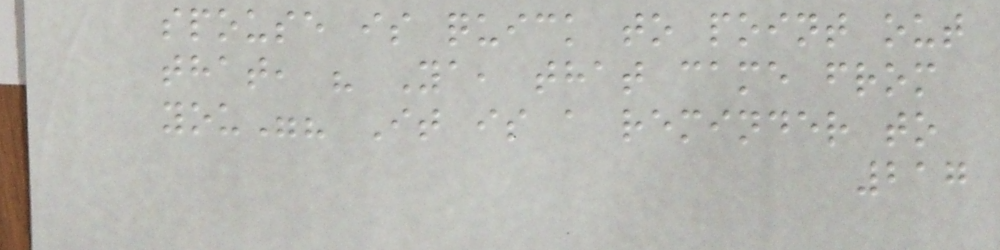spouse is quick to point out
that, " Ya, that came from
you"? It is a reminder to
217
